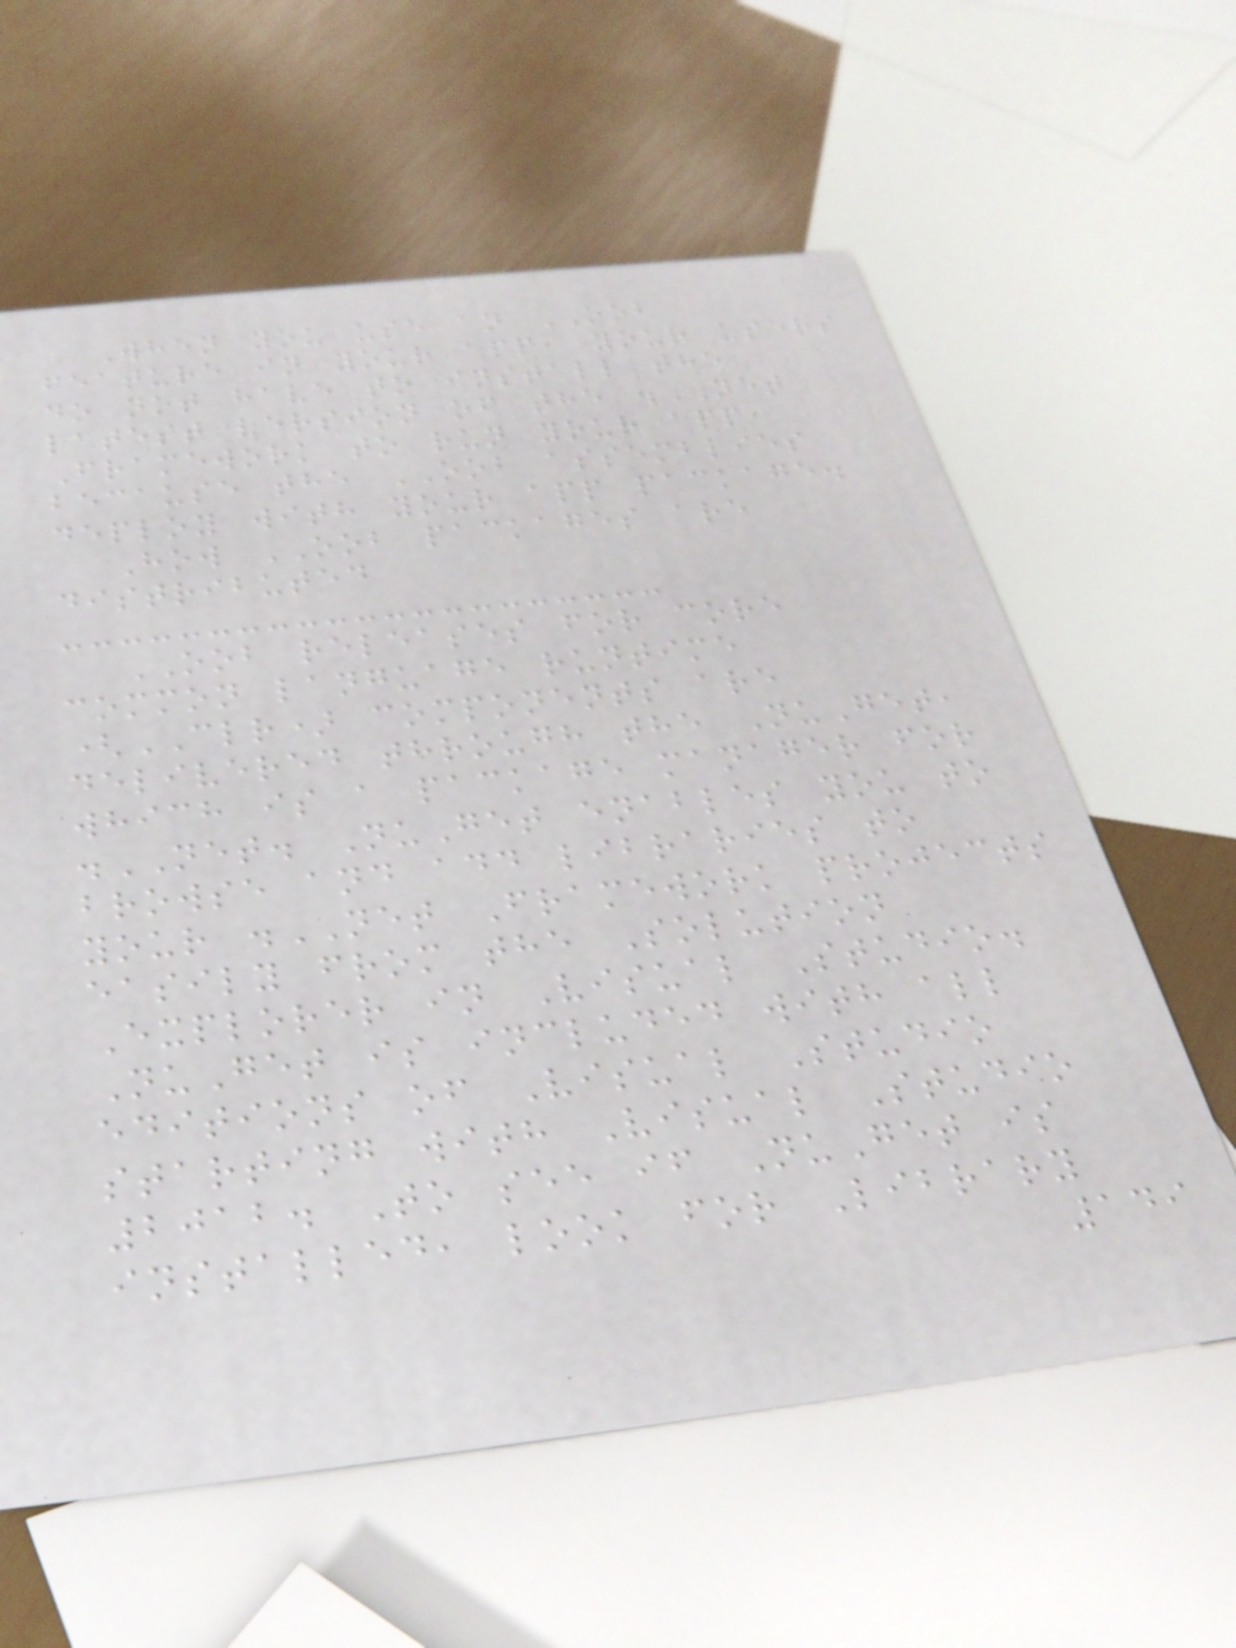When you use an OOB
feature in your app, your users
do not have to install the
latest version of the .NET
Framework to run your app,
because the OOB assemblies
deploy with your app package.
How OOB packages are
distributed
OOB releases for core
common language runtime
(CLR) components are
delivered through the NuGet,
which is a package manager for
.NET. NuGet enables you to
browse and add libraries to
your .NET Framework projects
easily from the Solution
Explorer in Visual Studio.
NuGet is included with all
editions of Visual Studio
starting with Visual Studio
2012. To see if NuGet is
installed, look for Library
149
